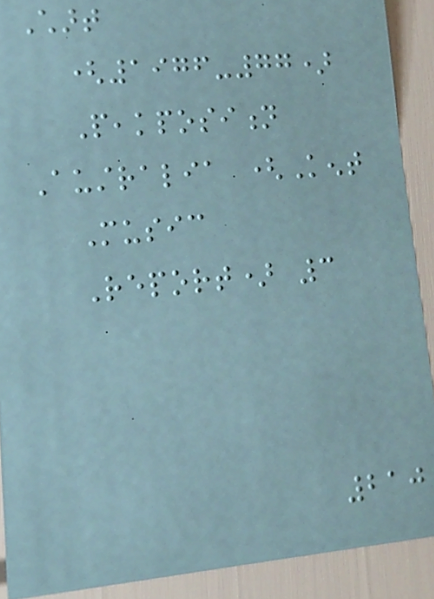Chart
(1976-77)
Peakposition
Australia (Kent
Music
Report) 3
210
